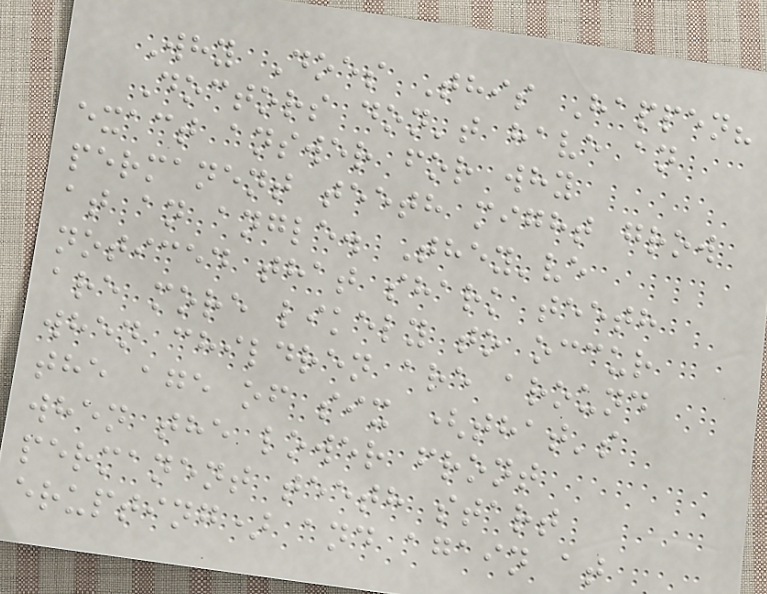Why Does This Happen?
Doctors don't have an
exact answer for why
permanent teeth might grow
at an angle. They've
noticed that shark teeth
are more likely to occur
when children are around
the age of six (that's
when the lower front
permanent teeth start
erupting) and again at
